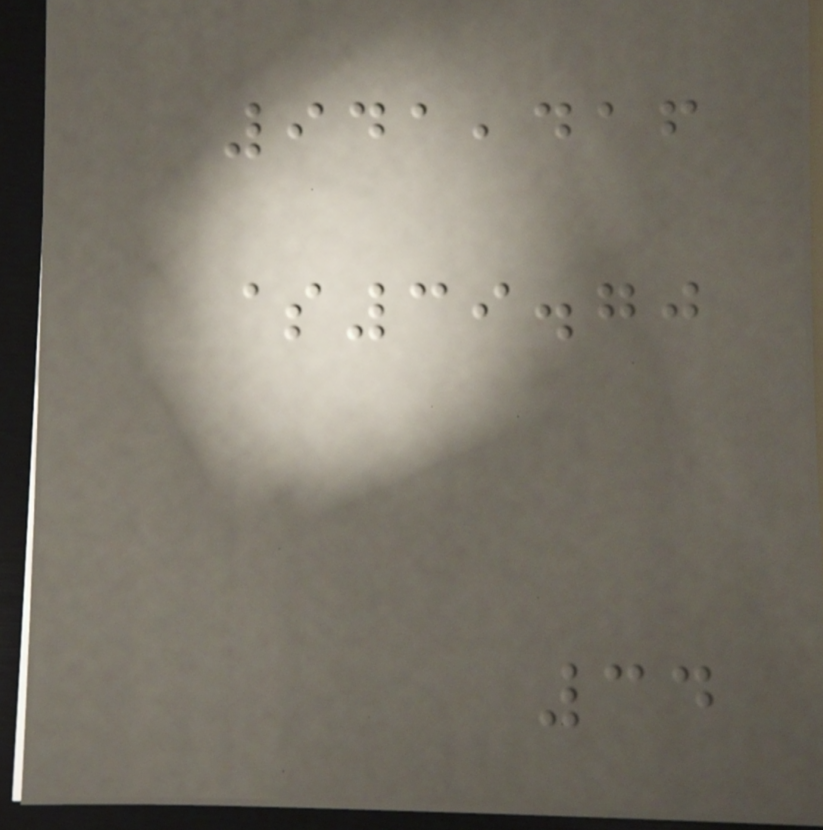941,416
$39.70
34
